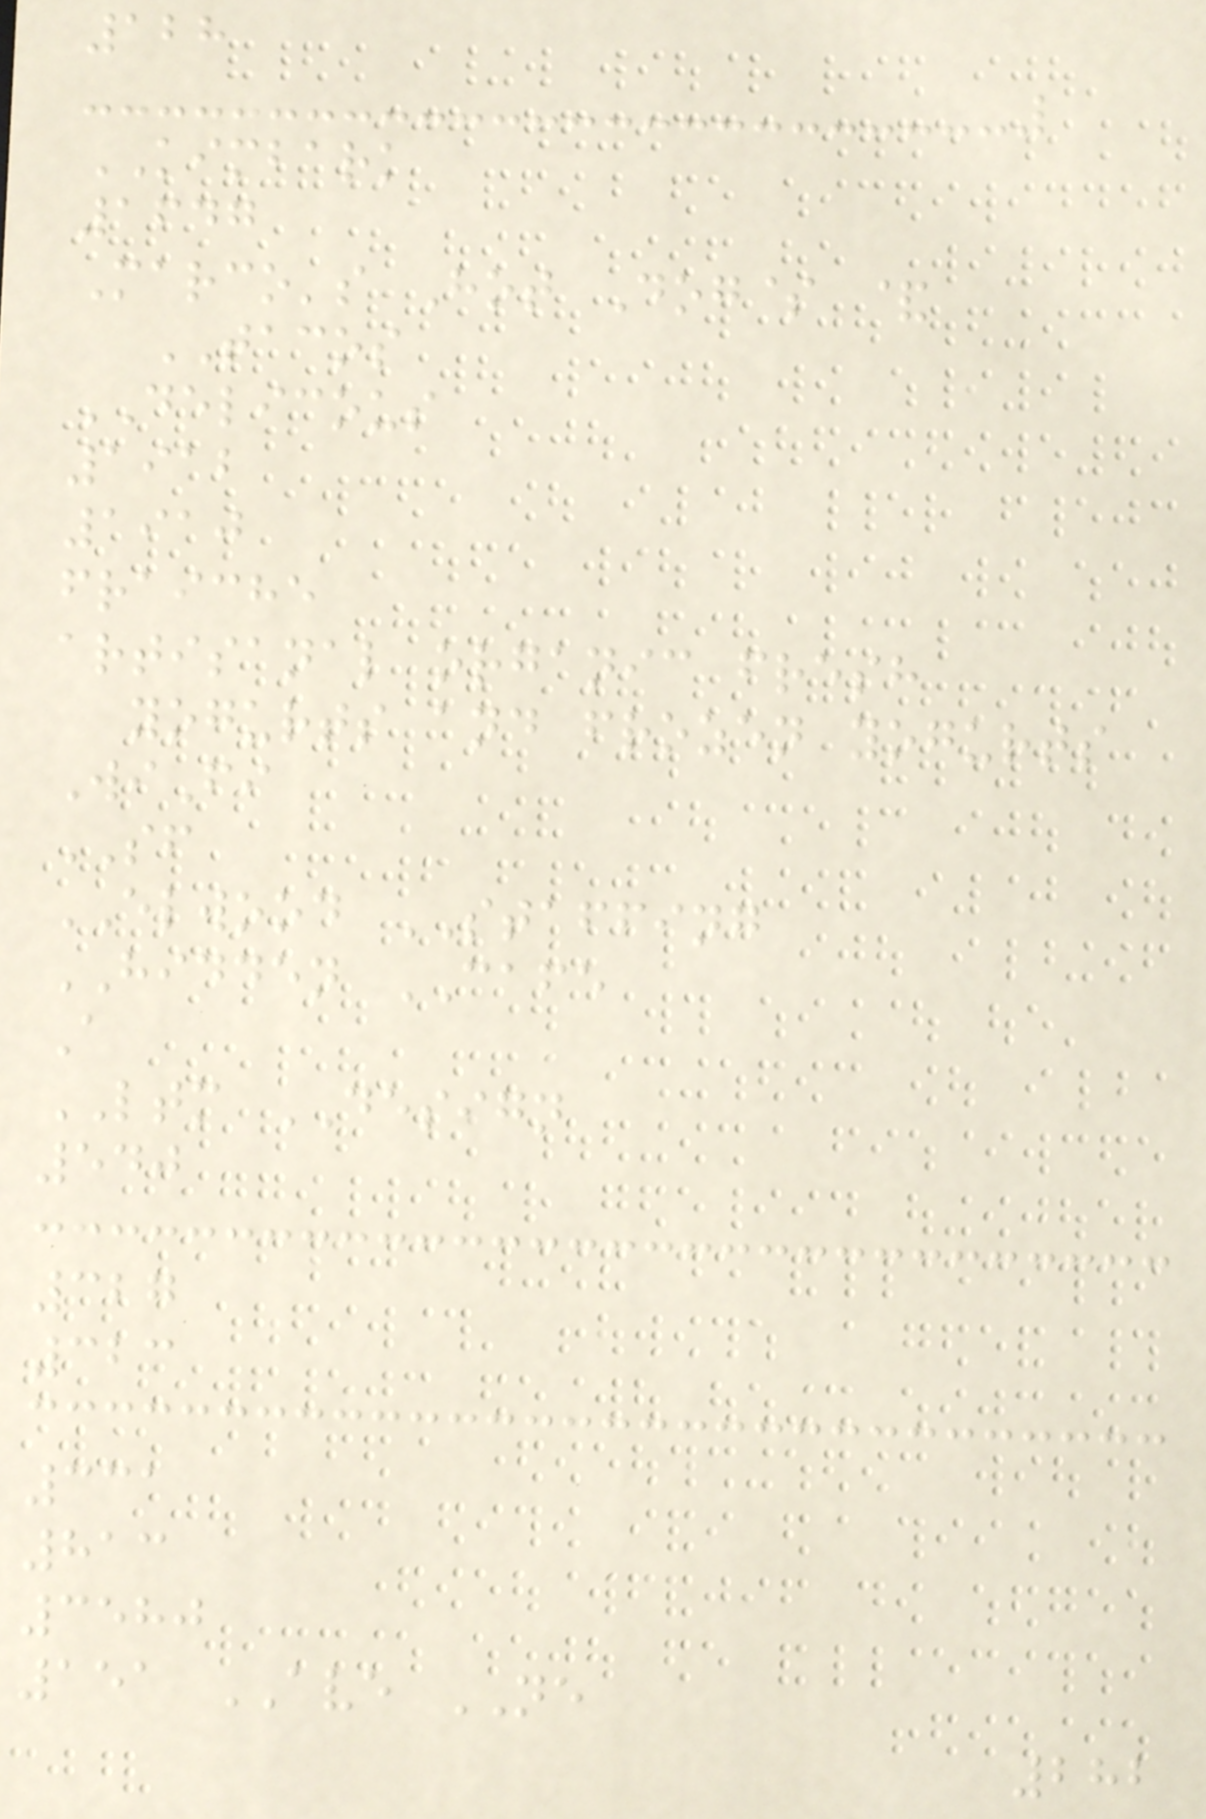128
KIMBARK
1647
Marco's Hot Dog$ &
TACOS
DELICOUS
1912
1910
fraiche
artisanal organic fresh
yogurts and frozen yogurts
WiFi
SF
ELWOOD STAFFING
HIDDEN CAFE
A
LTM DESIGN
540
327
323
331
813
3580
151 AVE NE
282
